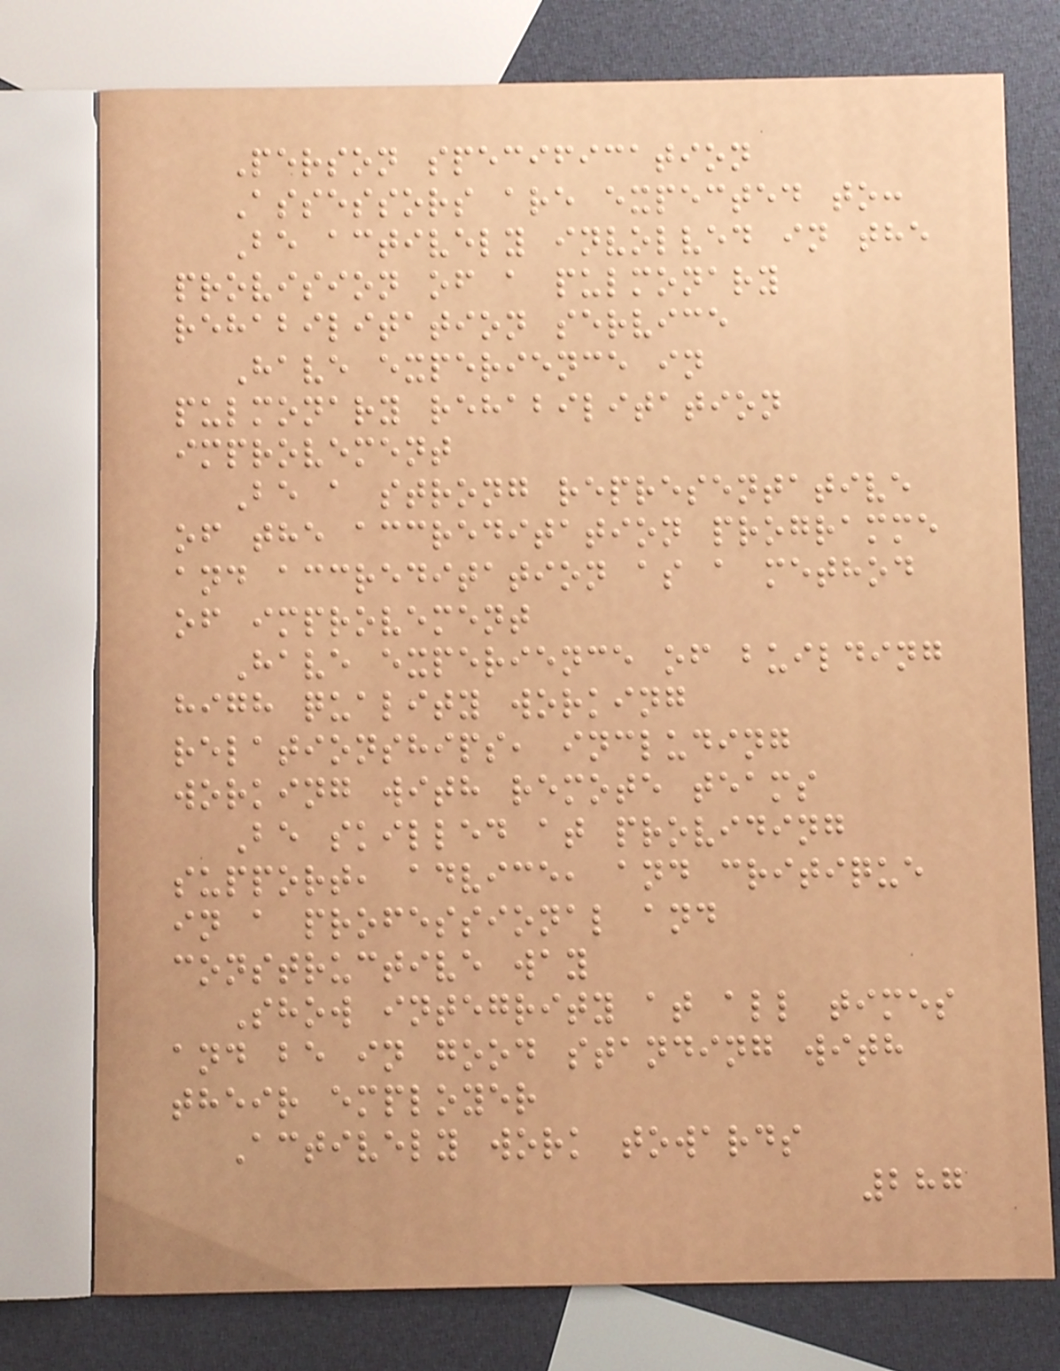Person specification
Assessors are expected to:
Be actively involved in the
provision of a pulmonary
rehabilitation service
Have experience in
pulmonary rehabilitation
improvement
Be a strong representative
of the accreditation programme
and accreditation as a method
of improvement
Have experience of building
high quality working
relationships, including
working with remote teams
Be skilled at providing
support, advice, and critique
in a professional and
constructive way
Show integrity at all times
and be in good standing with
their employer
Actively work towards
287
